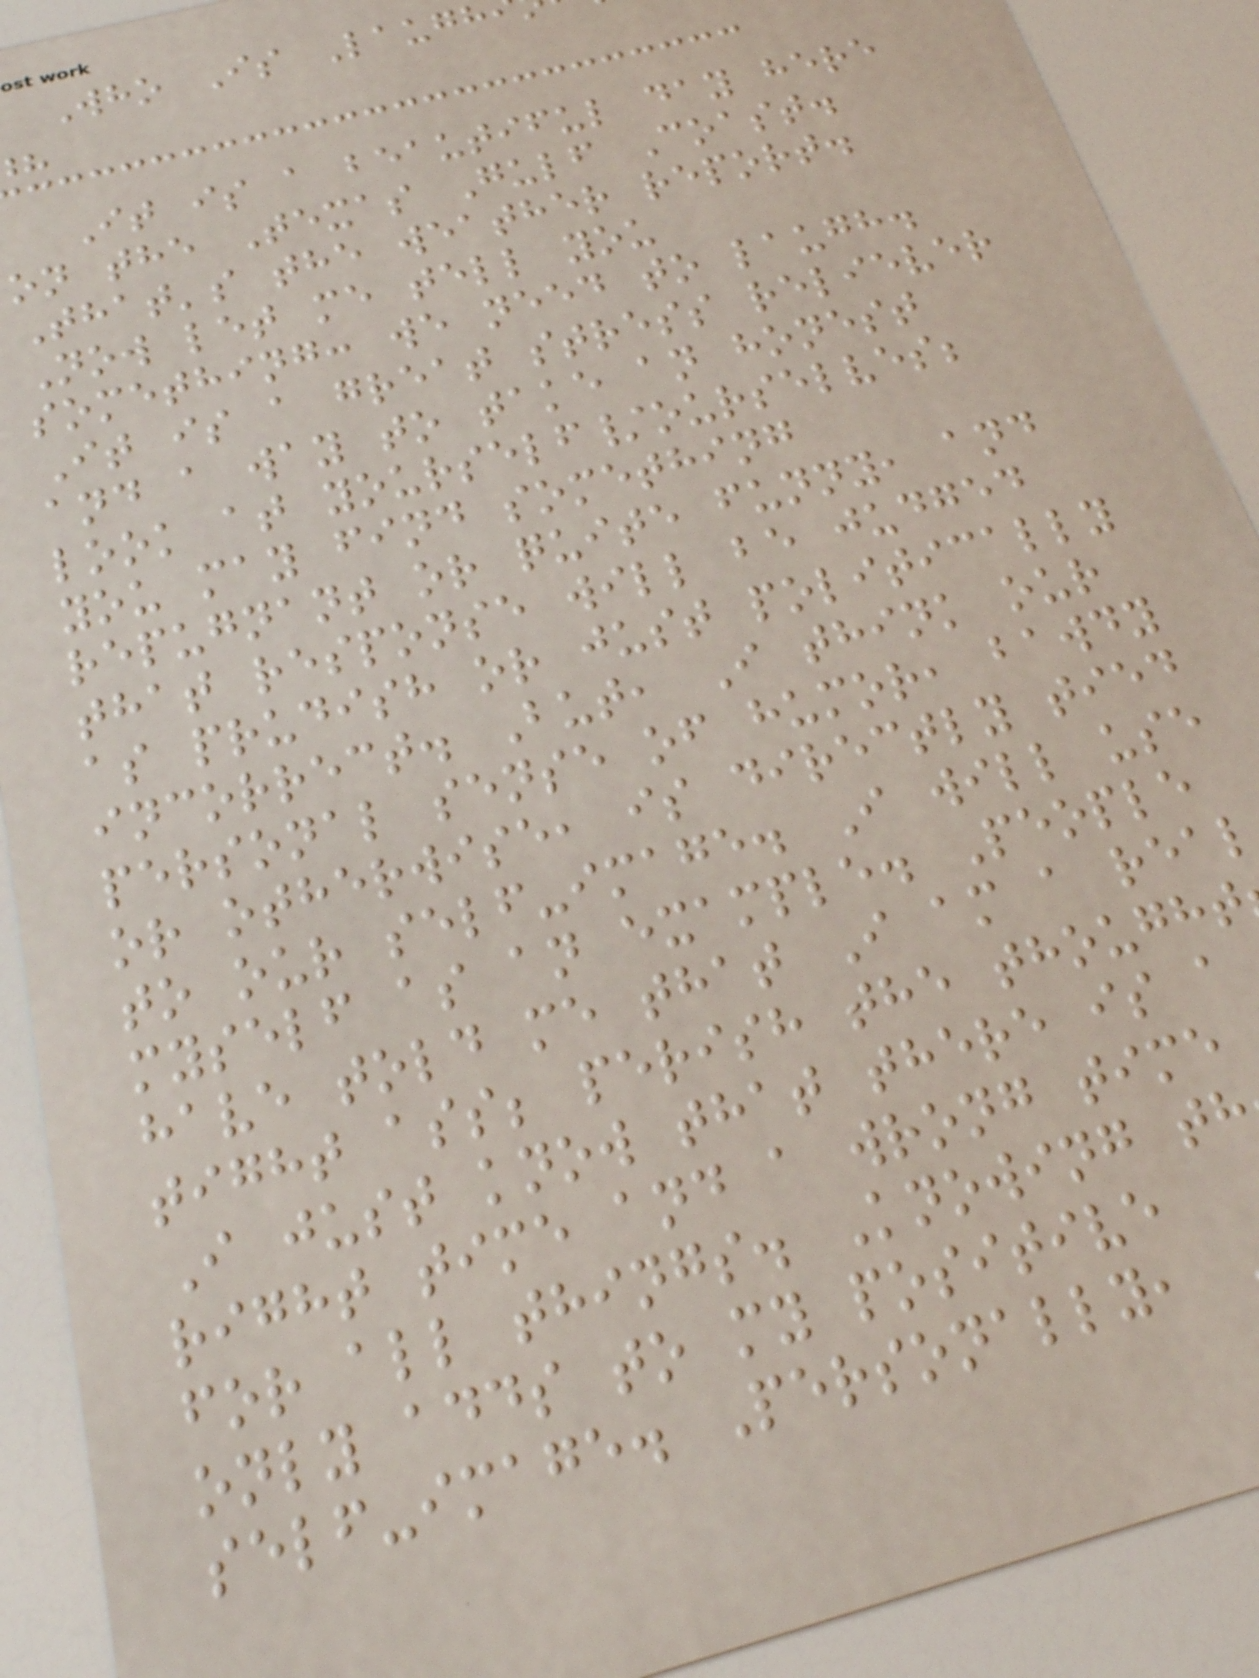Who Is Laugh
It is a beautiful day here
on the Texas Gulf Coast.
That's the weather report.
Now let me tell you
something: we need to laugh.
It is a great stress reliever
and a way to take an honest
look at yourself/ourselves;
you may find something
repugnant or quite funny, and
that response will be judged
as prudish or just politically
incorrect. But, I think our
personal sense of humor, bawdy
or otherwise, is directly tied
to our self-image. I will use
myself as an example. People
have told me that I am a real
tight ass; perish the thought
I just know that there is a
right time and a wrong time
for all things. Knowing th
only adds to my positive
self-image. Personally,
